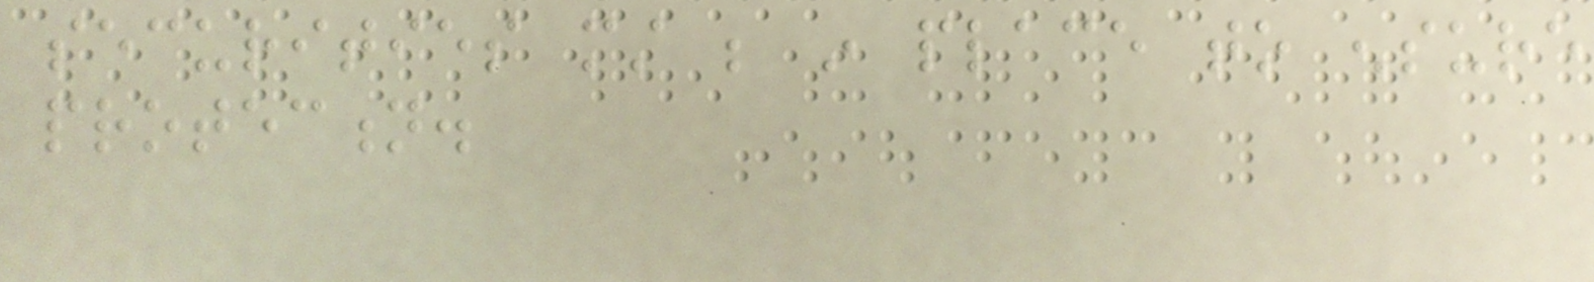securities must be in place to ensure
protection.
